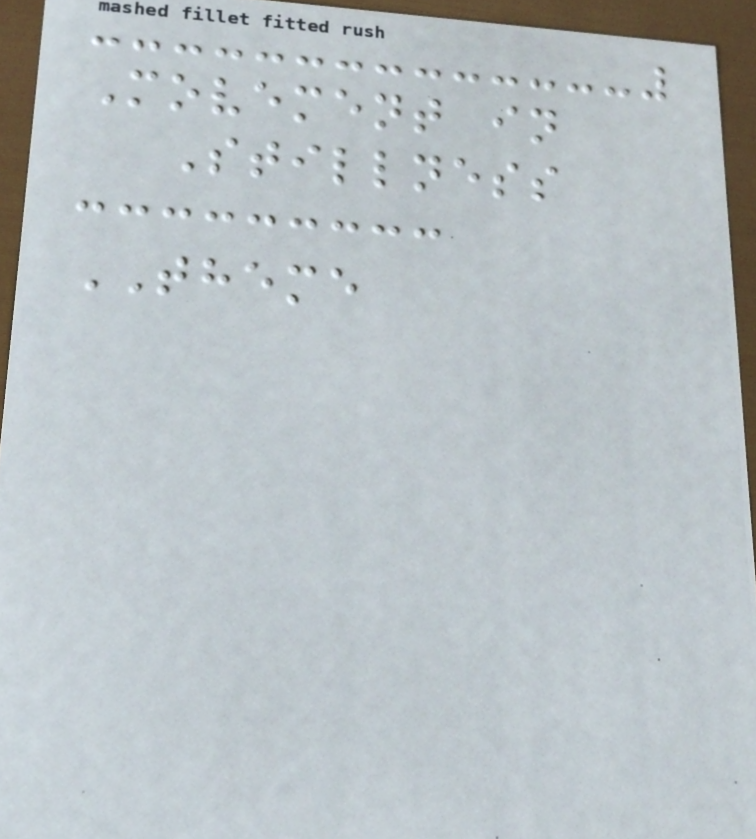Movement in
Stillness
THEME
